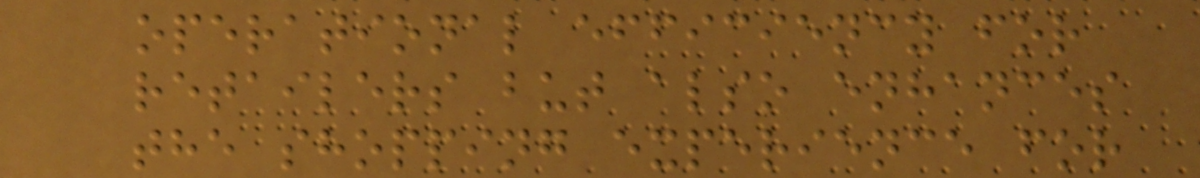operational efficiency for
retailers but also enhances
the shopping experience for
